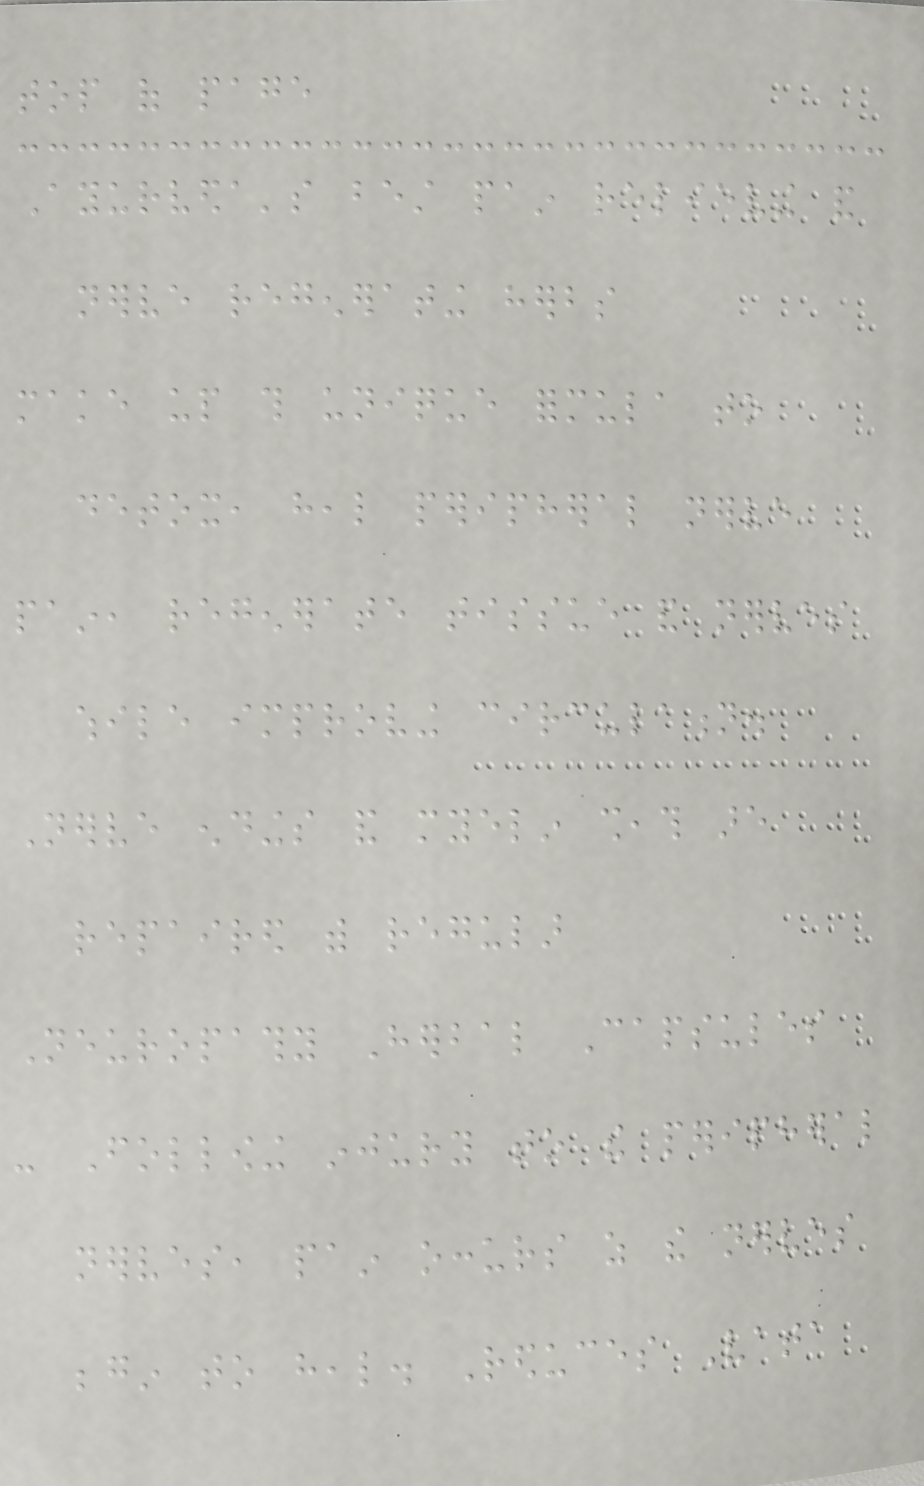top of page
Ayurveda's best pain relieving and
nerve regenerating herbs
make up this unique formula to
detox, heal peripheral nerve
pain, regenerate tissue and nerves
while improving circulation.
Nerve endings and myelin sheath are
repaired with regular
Neuropathy Herbal Capsules
- Following injury to the peripheral
nerves, pain occurs as the nerves
begin to heal. Reduces Vata
